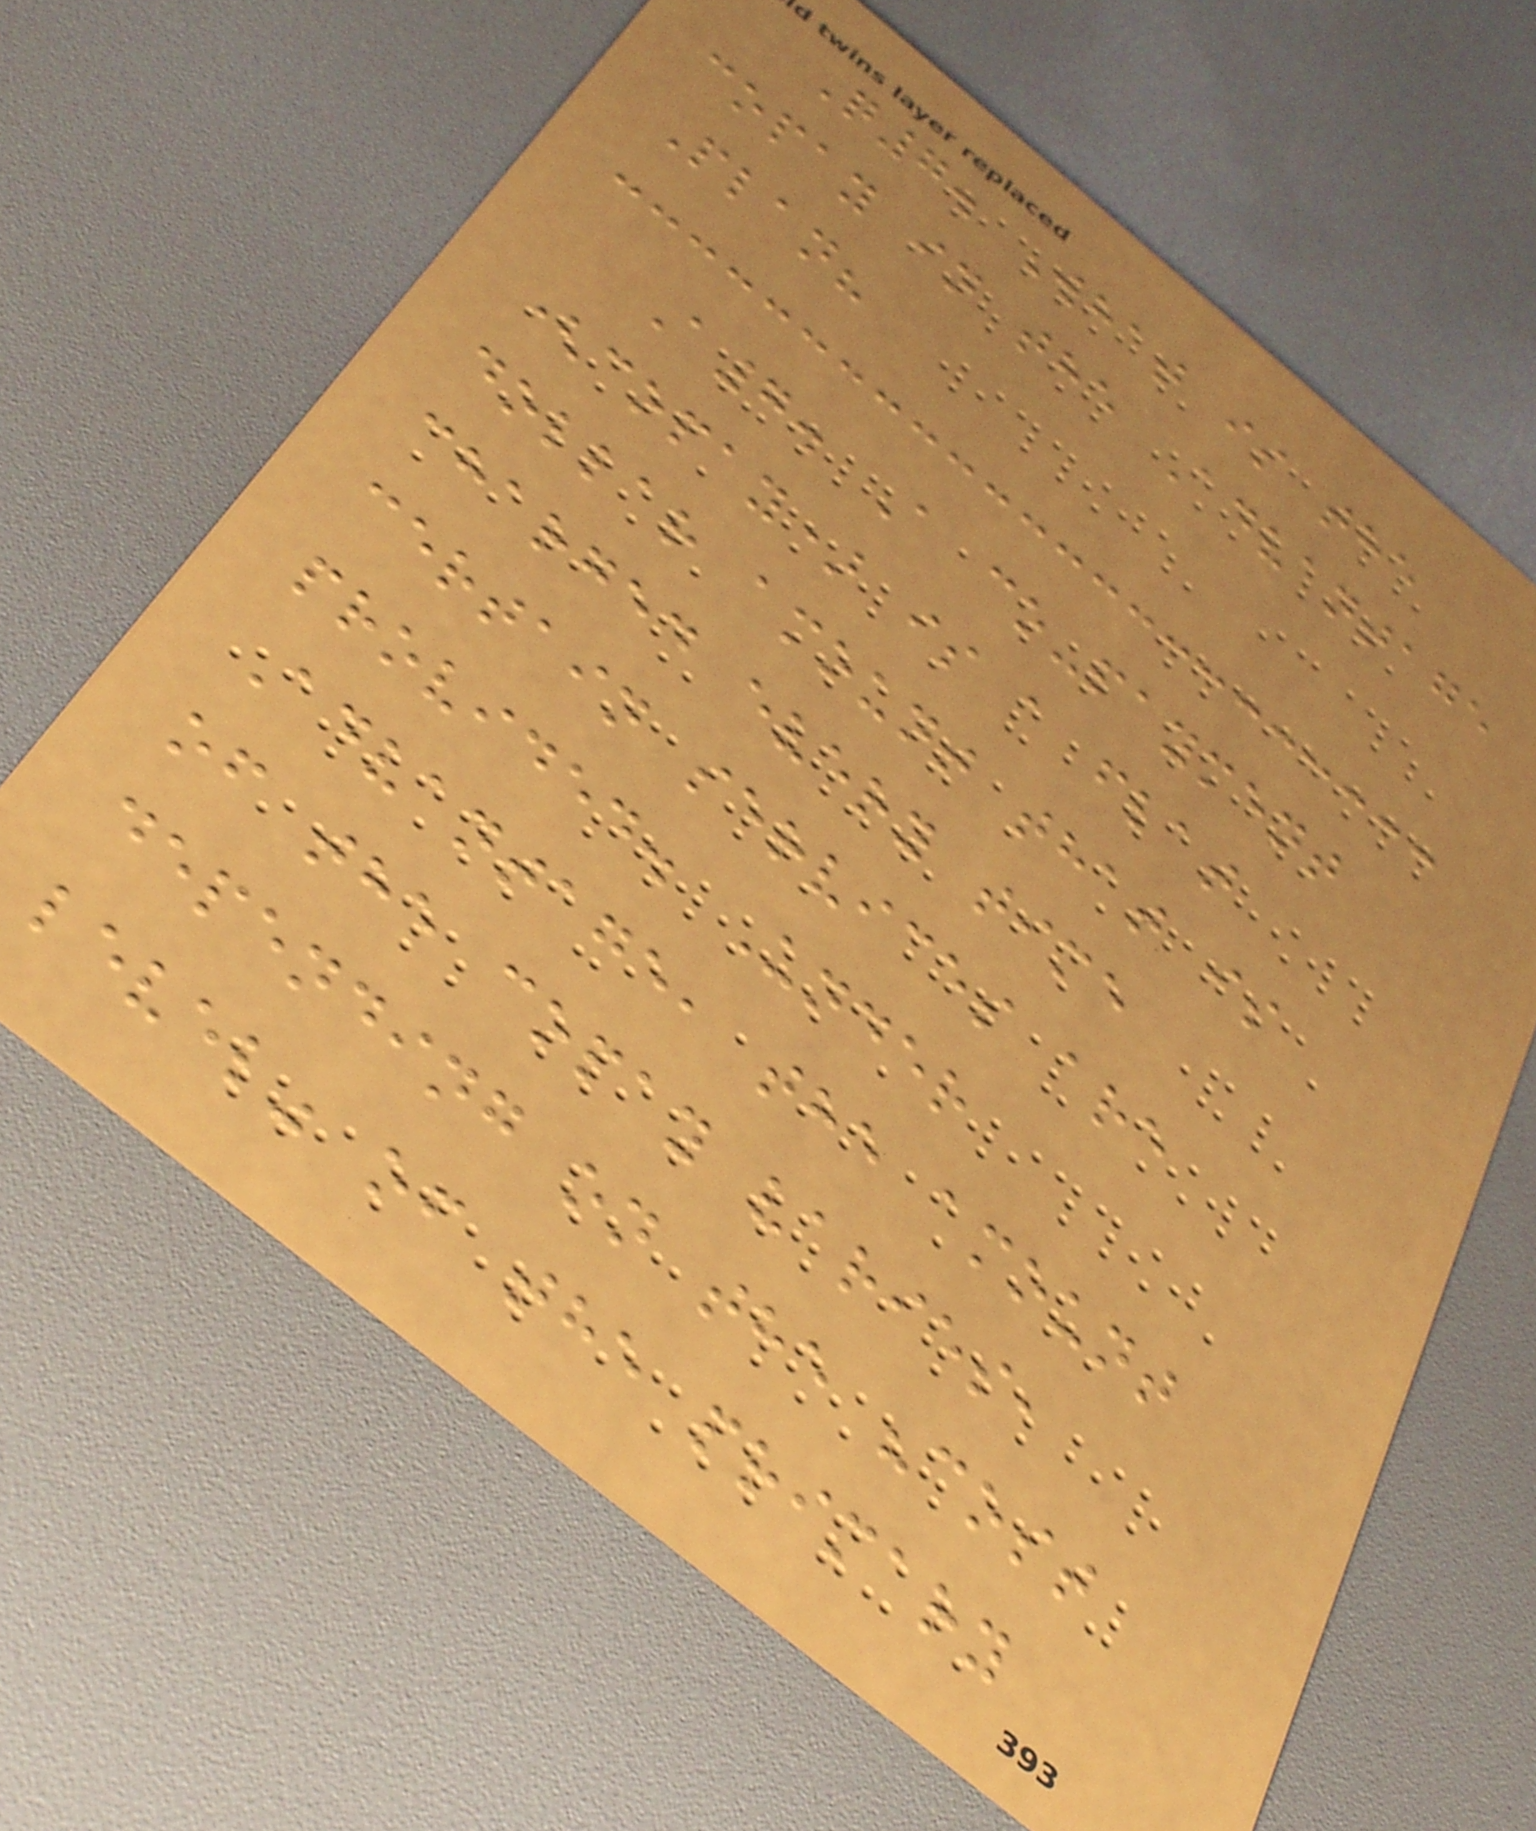Q7. What is the
copay in the Advantage
Plan?
A7. A co-payment
(copay) is a flat
dollar amount that is
charged every time
certain services are
provided. Under
Advantage, the amount
of the copay varies,
depending on the "cost
level" of the primary
